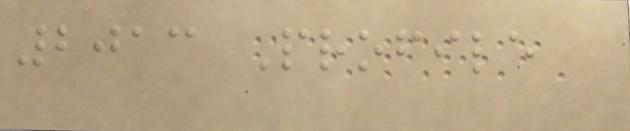2013 Profile
